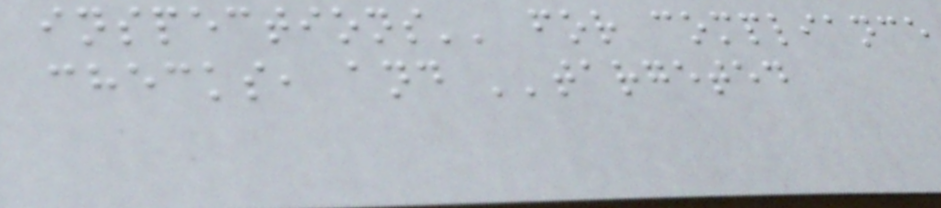inspections'' for compliance
checks, and ''targeted
